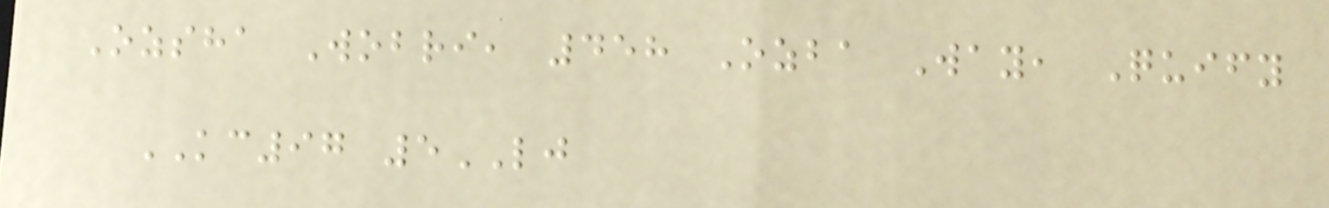Ozsha Wobri, 458 Ozba Way, Quify
KC97 5LJ
